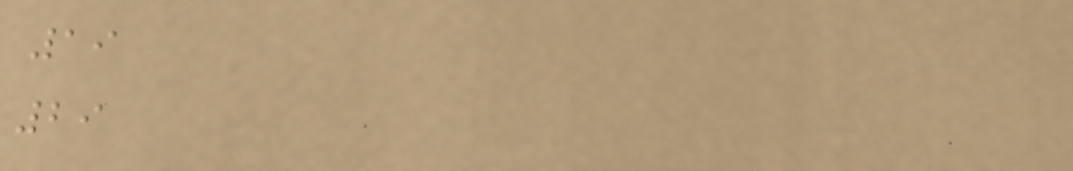19
29
